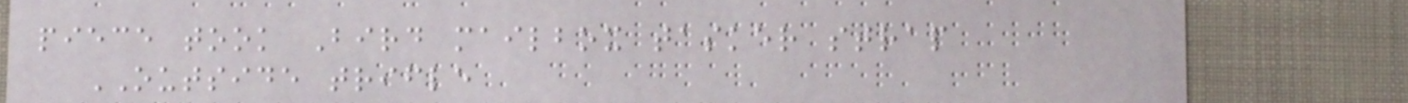piece took Bird mailbox tasker strap
OUTSIDE trifle
